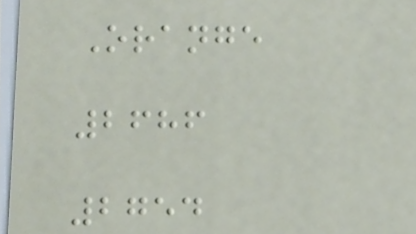Orange
2686
2754
